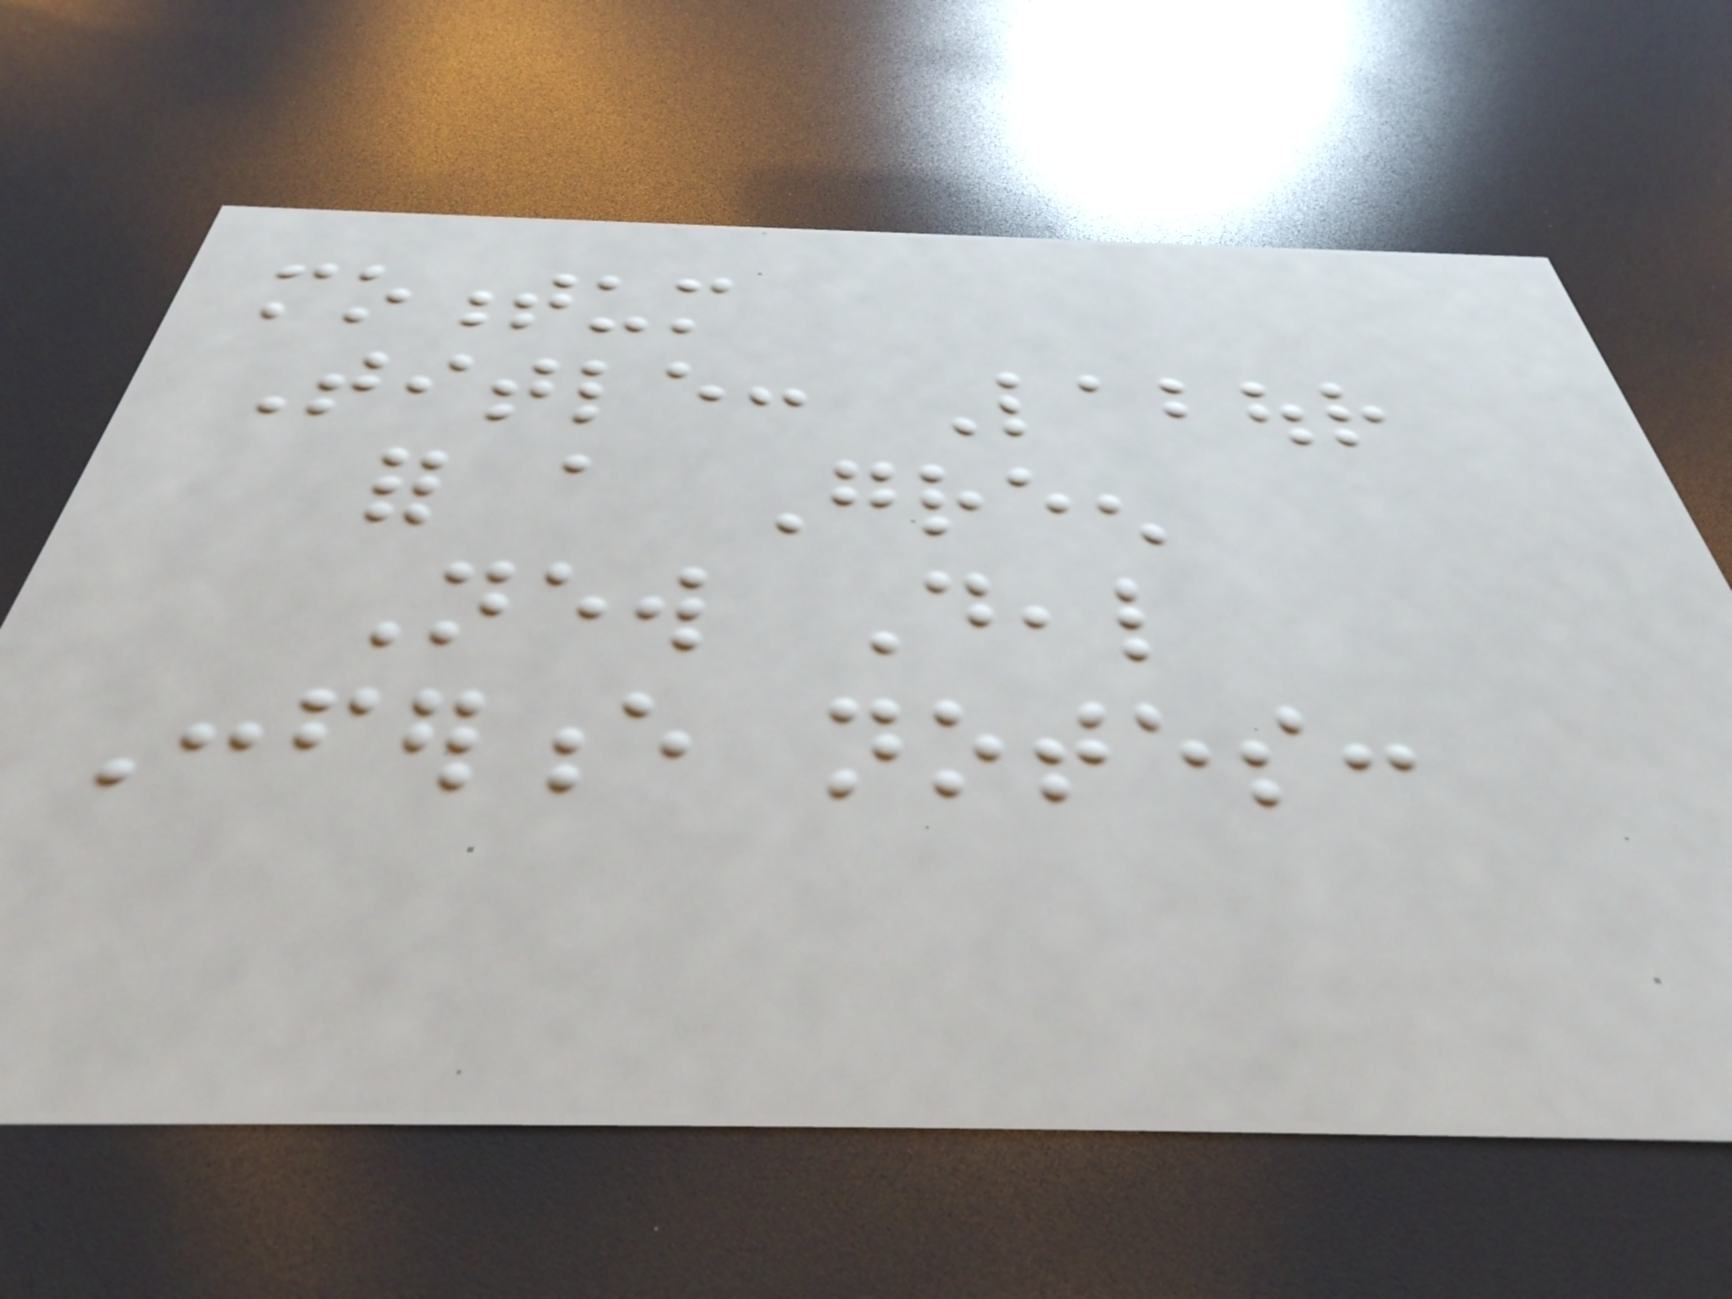momentum
Title: Labour
for a Green
New Deal
Conference notes:
